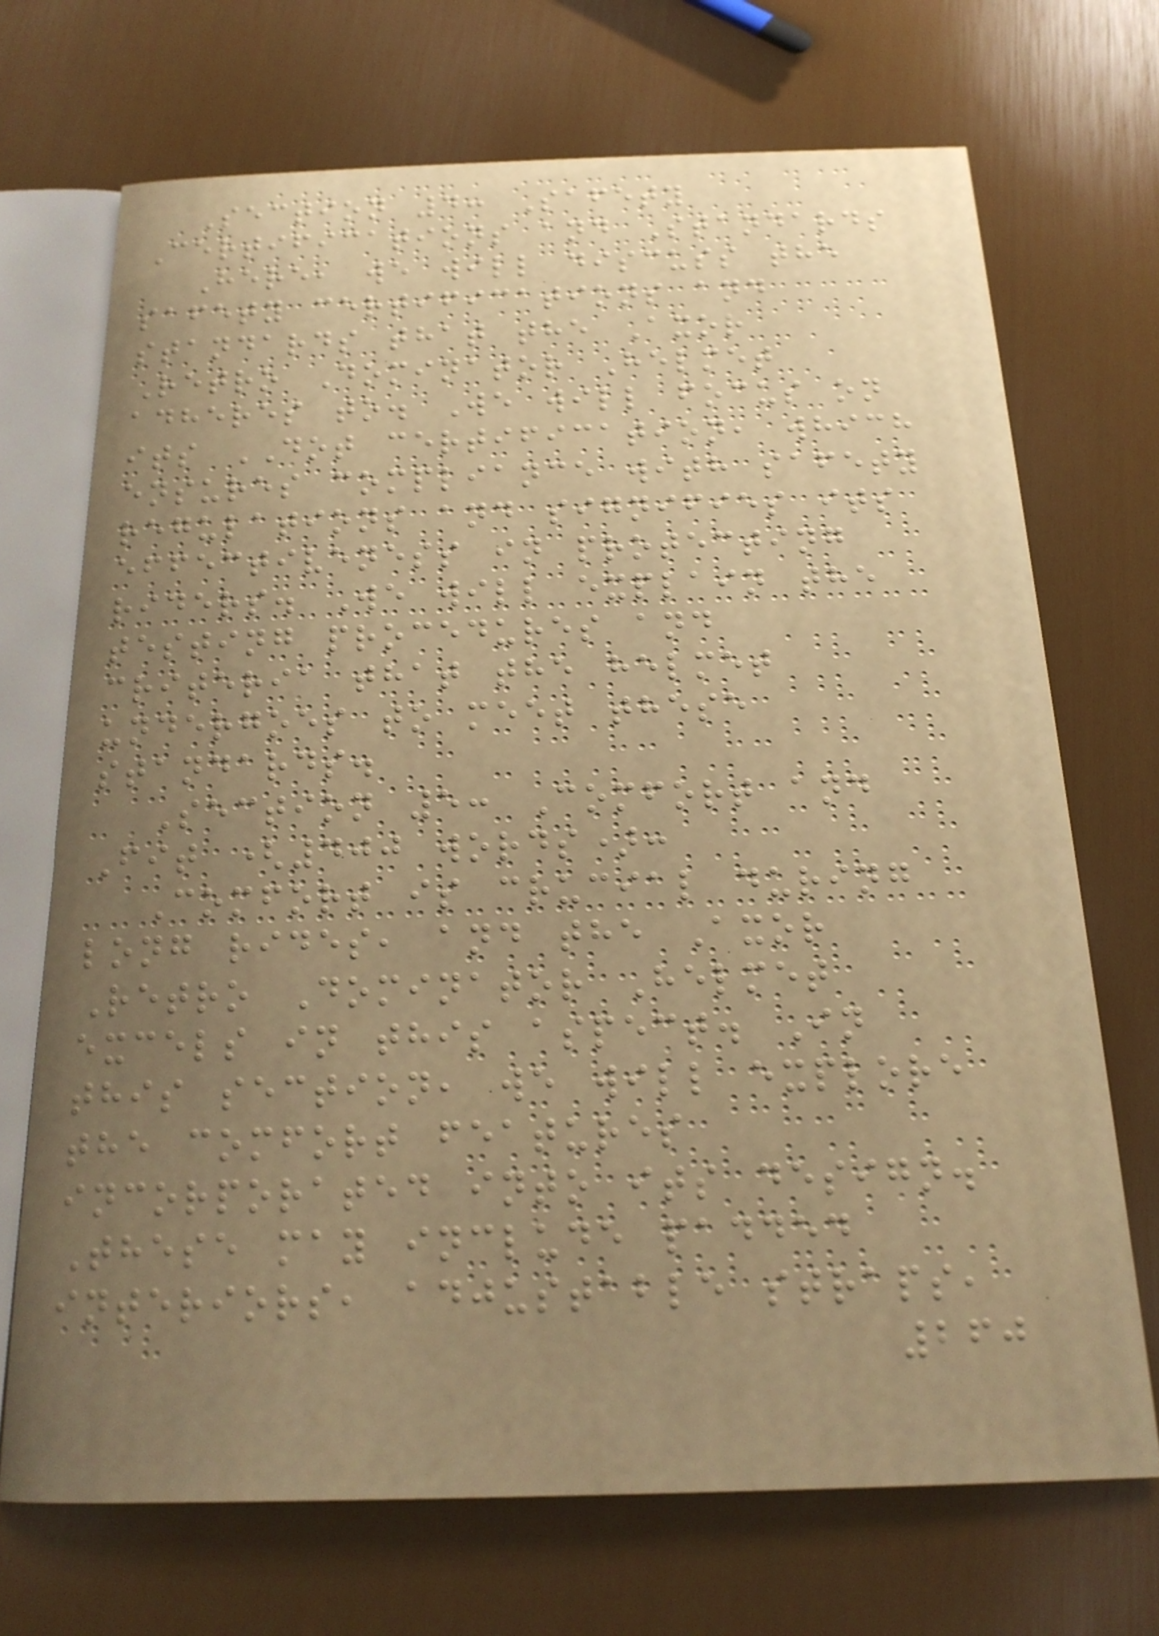Section 4: Safety
Certifications and Standards
Here, we will discuss the
safety certifications and
standards that the Axor
Retro Dominator Helmet
adheres to. We will focus on
its DOT certification, which
ensures compliance with safety
regulations and signifies its
effectiveness in protecting
riders. We will explain the
testing procedures and
criteria that the helmet
undergoes to meet these
standards.
Section 5: Comfort and
Fit (400 words):
Comfort is crucial during
long rides, and the Axor
Retro Dominator Helmet
excels in this aspect. In
this section, we will explore
the comfort features
incorporated into its design.
These may include padded
interiors, adjustable straps,
260
